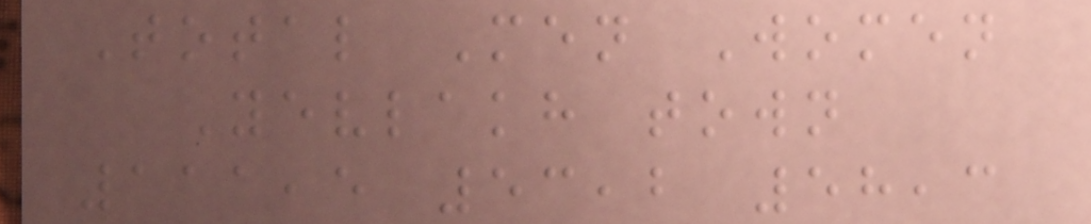Total Men Women
Yevlakh town
111,5 53,2 58,3
